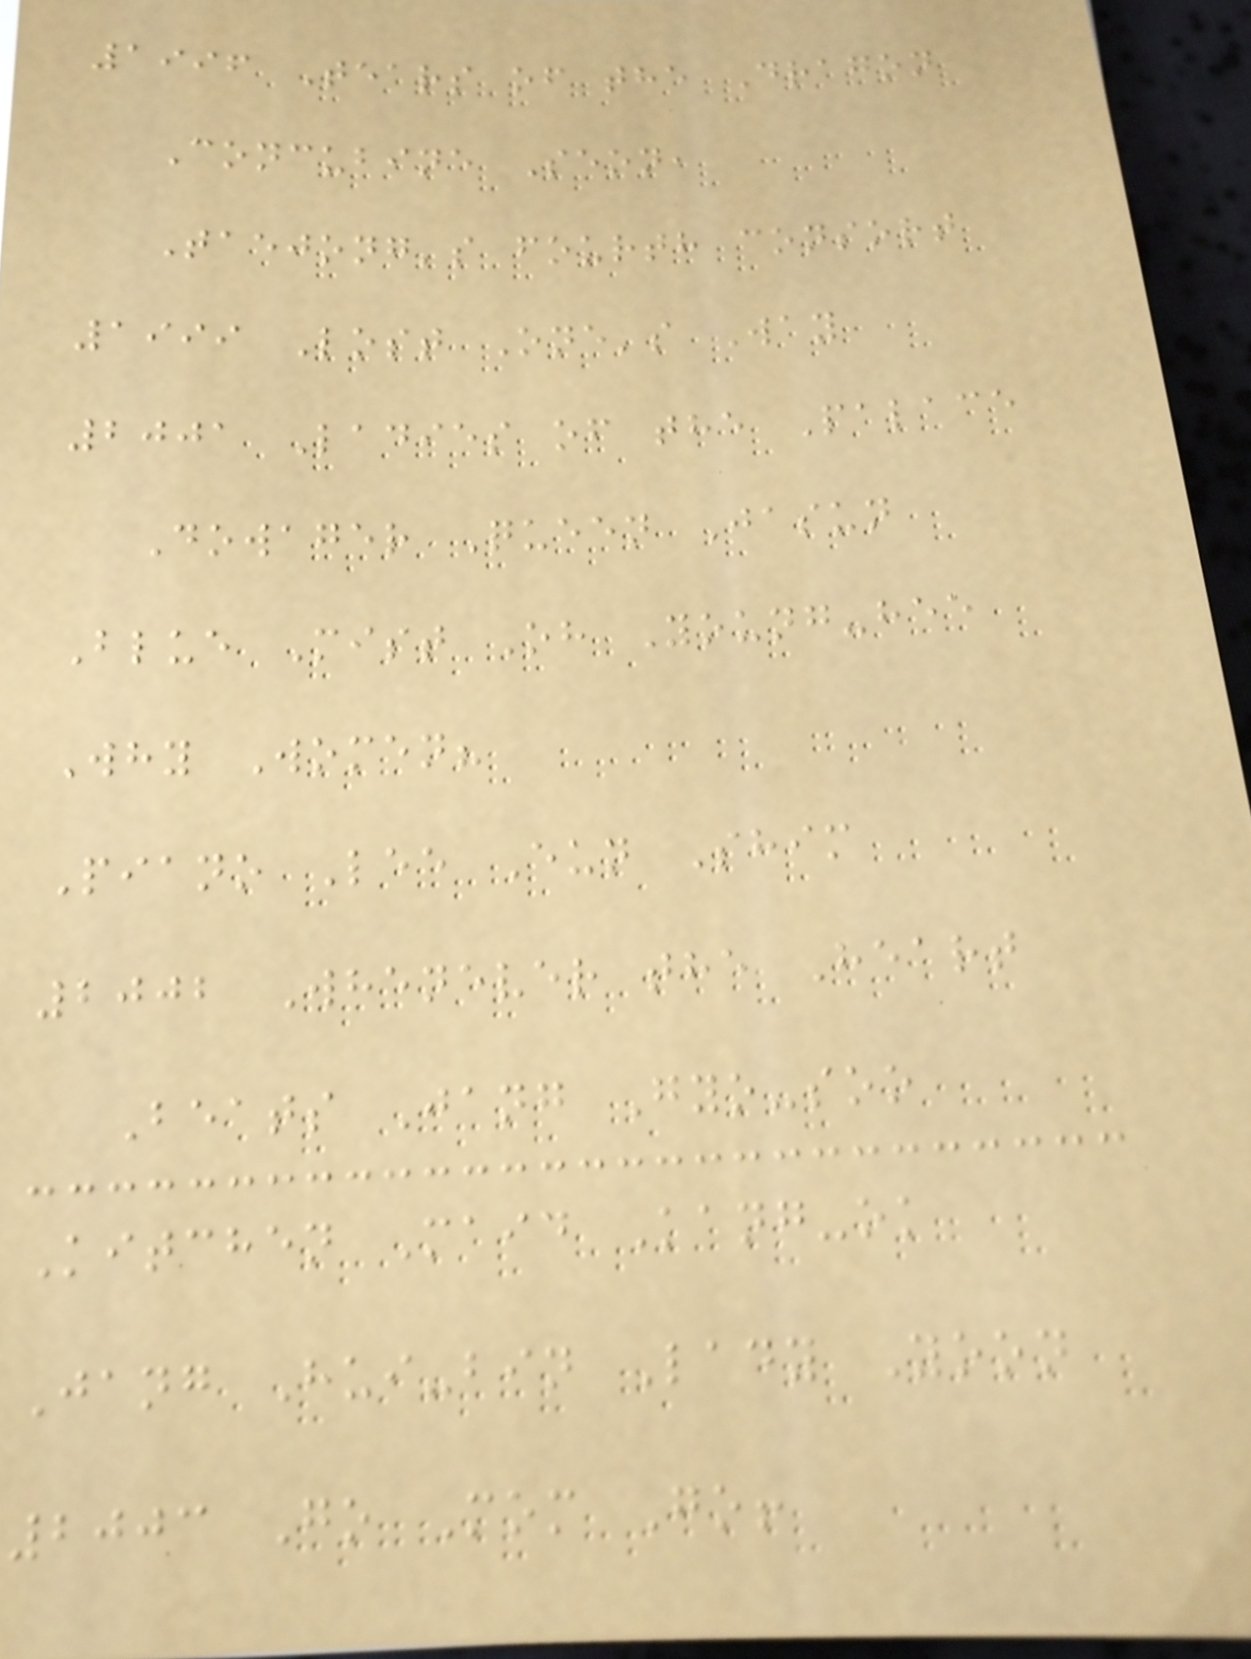1996 Tears of the Dragon
Concubine Seon,
Taejong's fourth consort
1999 Lost One's Way
2001 Ladies of the Palace
Dowager Queen Jasun
Blue Mist Oh Young-hee
Why Women?
Piano Lee Eun Shim
2002 Whenever the Heart
Beats Jang Gyo-soo
Kitchen Maid Kang-ok
Jang Hui-bin Lady Yoon
2003 Go Mom Go!
